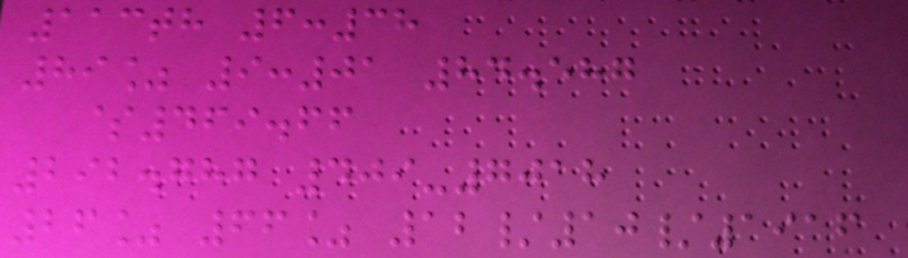113th 6:38
89% 9:01 84.587
$469.66
292.787 409-7018
26% 66% 12/10/1916
